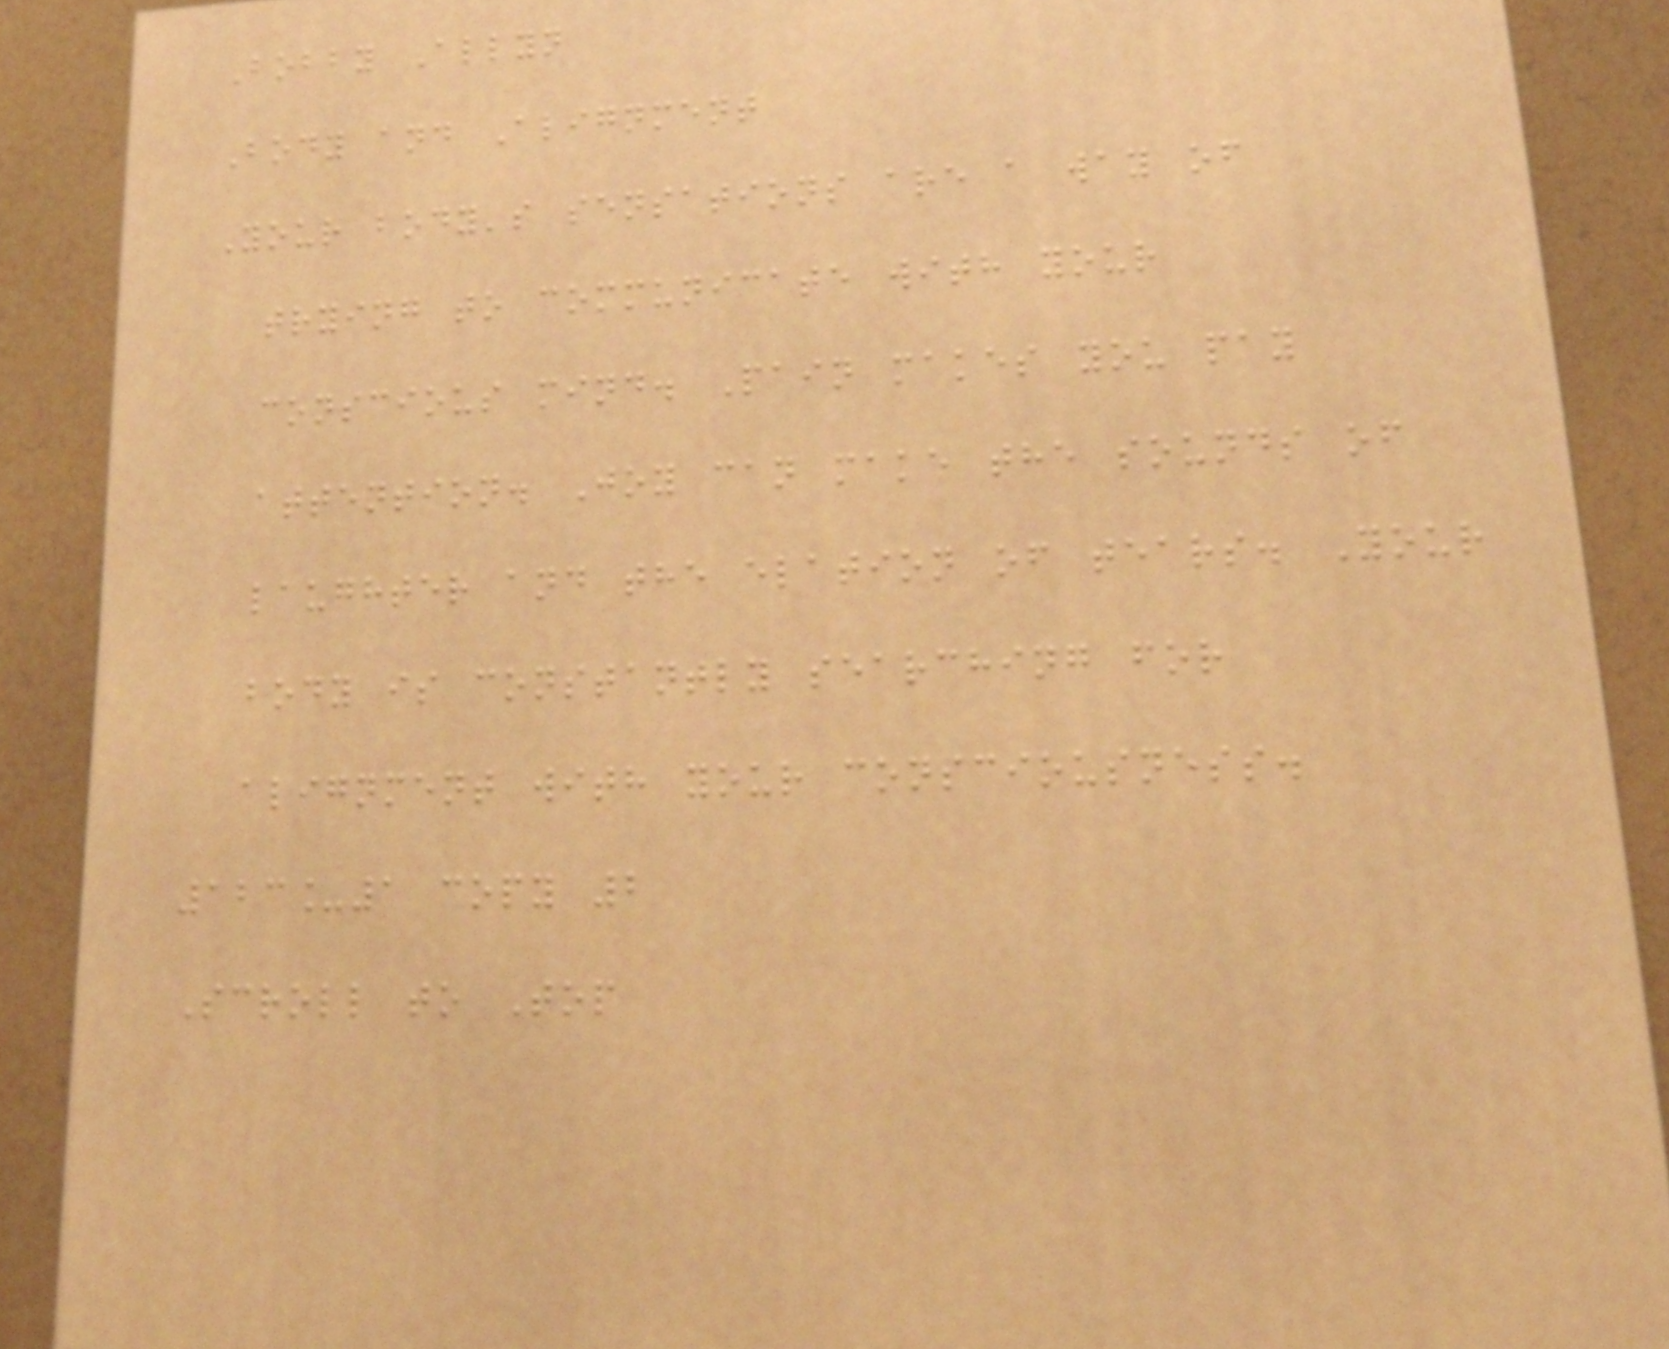Bobby Allyn
Body and Alignment
Your body's sensations are a way of
trying to communicate with your
conscious mind. Pain makes you pay
attention. Joy can make the sounds of
laughter and the elation of tears. Your
body is constantly searching for
alignment with your consciousness.
123_1 copy 2
Scroll to Top
